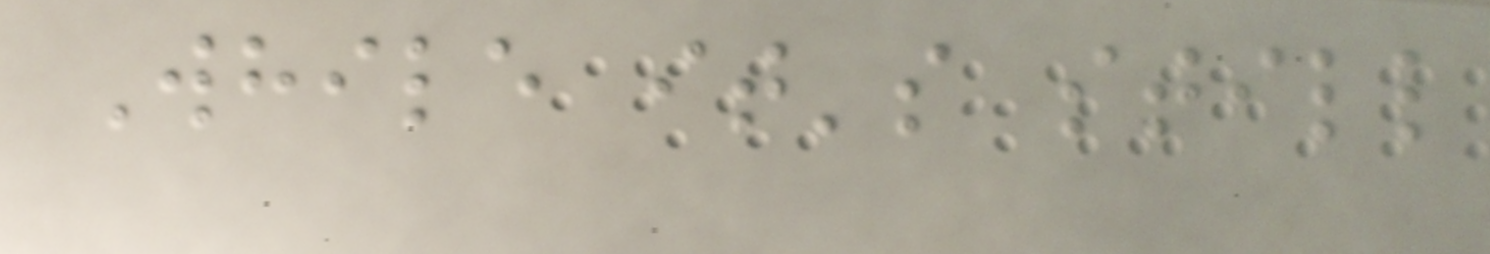While it's still
